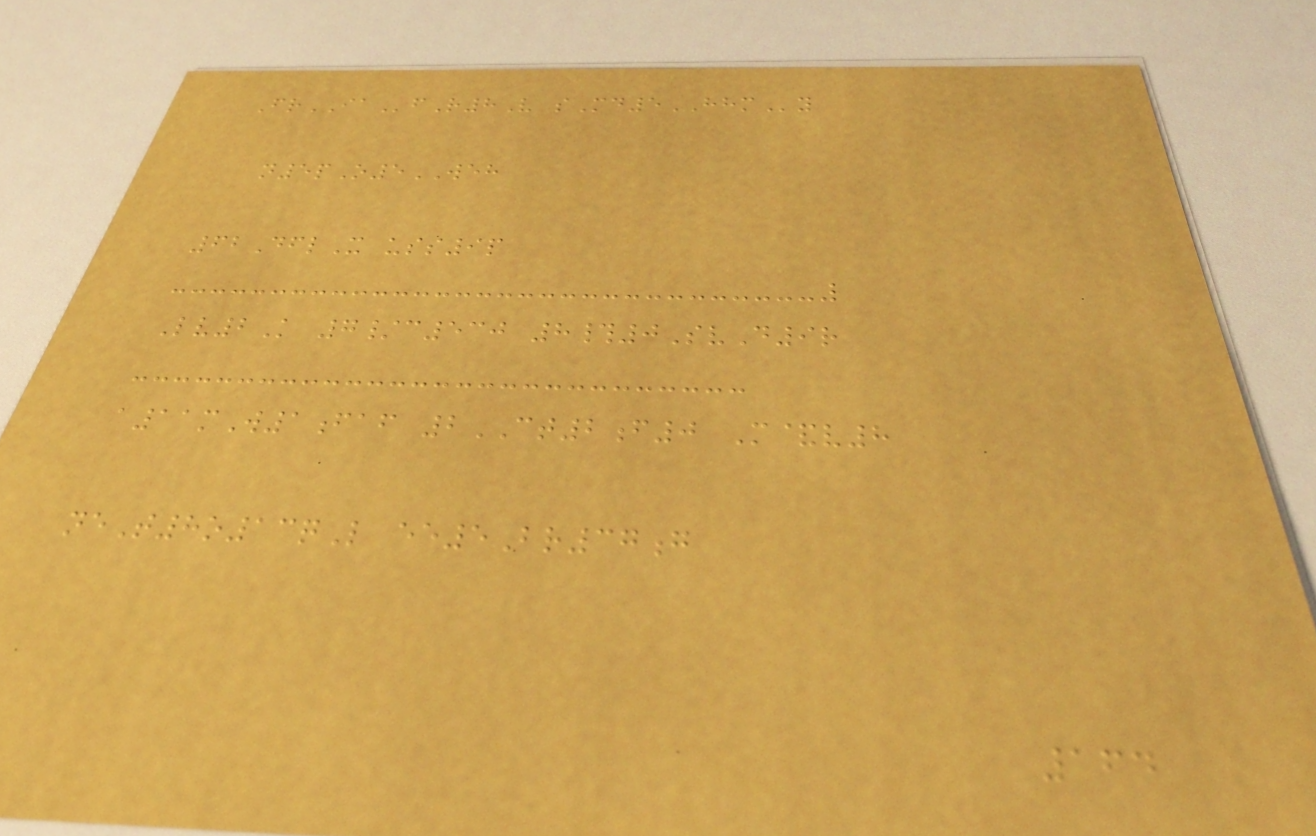FrIAfR8V sMd5HHMy
n5pO5WEH
62DflX uss9p
Lv2K 7/c530 8#0SvD9r
a11mW1faf 2CT2f0 M&v8
neT8o13qL ee5Br37g
164
